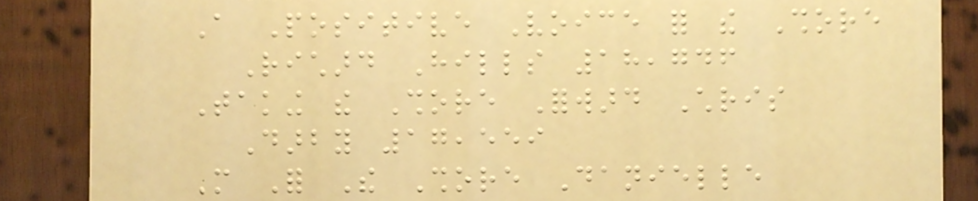A Positive Voice for the Shore
Richard Hills 18,746
Taking the Shore Forward Chris
Darby 17,559
More For The Shore Danielle
